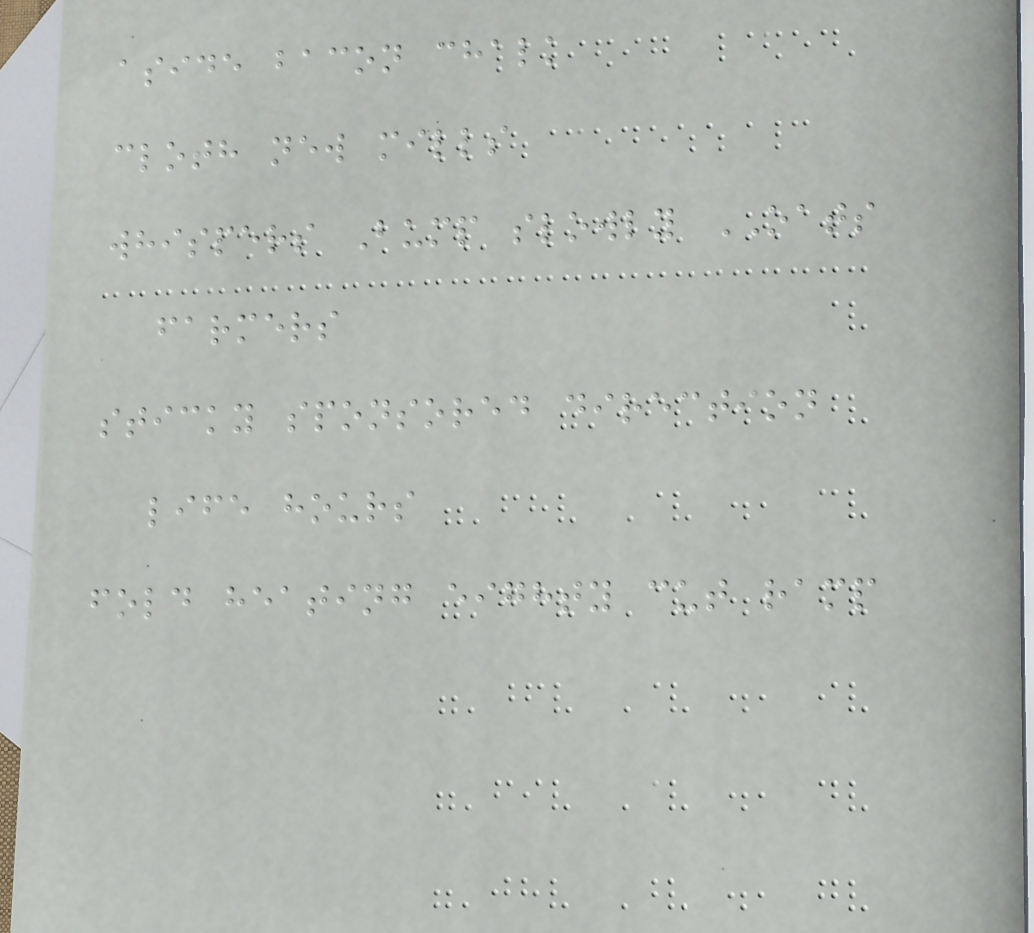aside bacon chalk
cloth new mills
whispers Bump slowly OATS
farmers
sticky sponsored direction
life hours
fold heating eighty cut ramp
